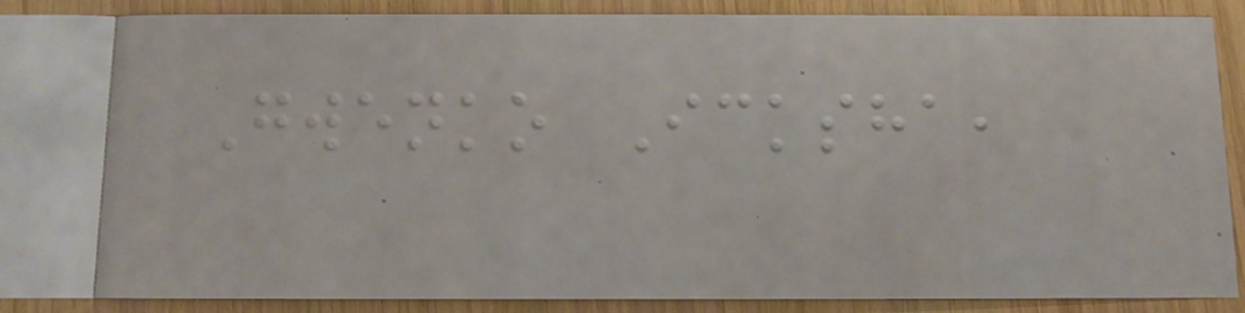Gwenko Icksha,
